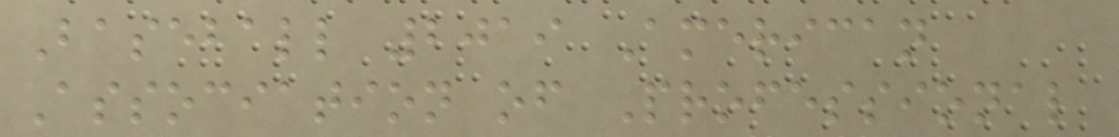Baseball 2019 American
Association of Professional
